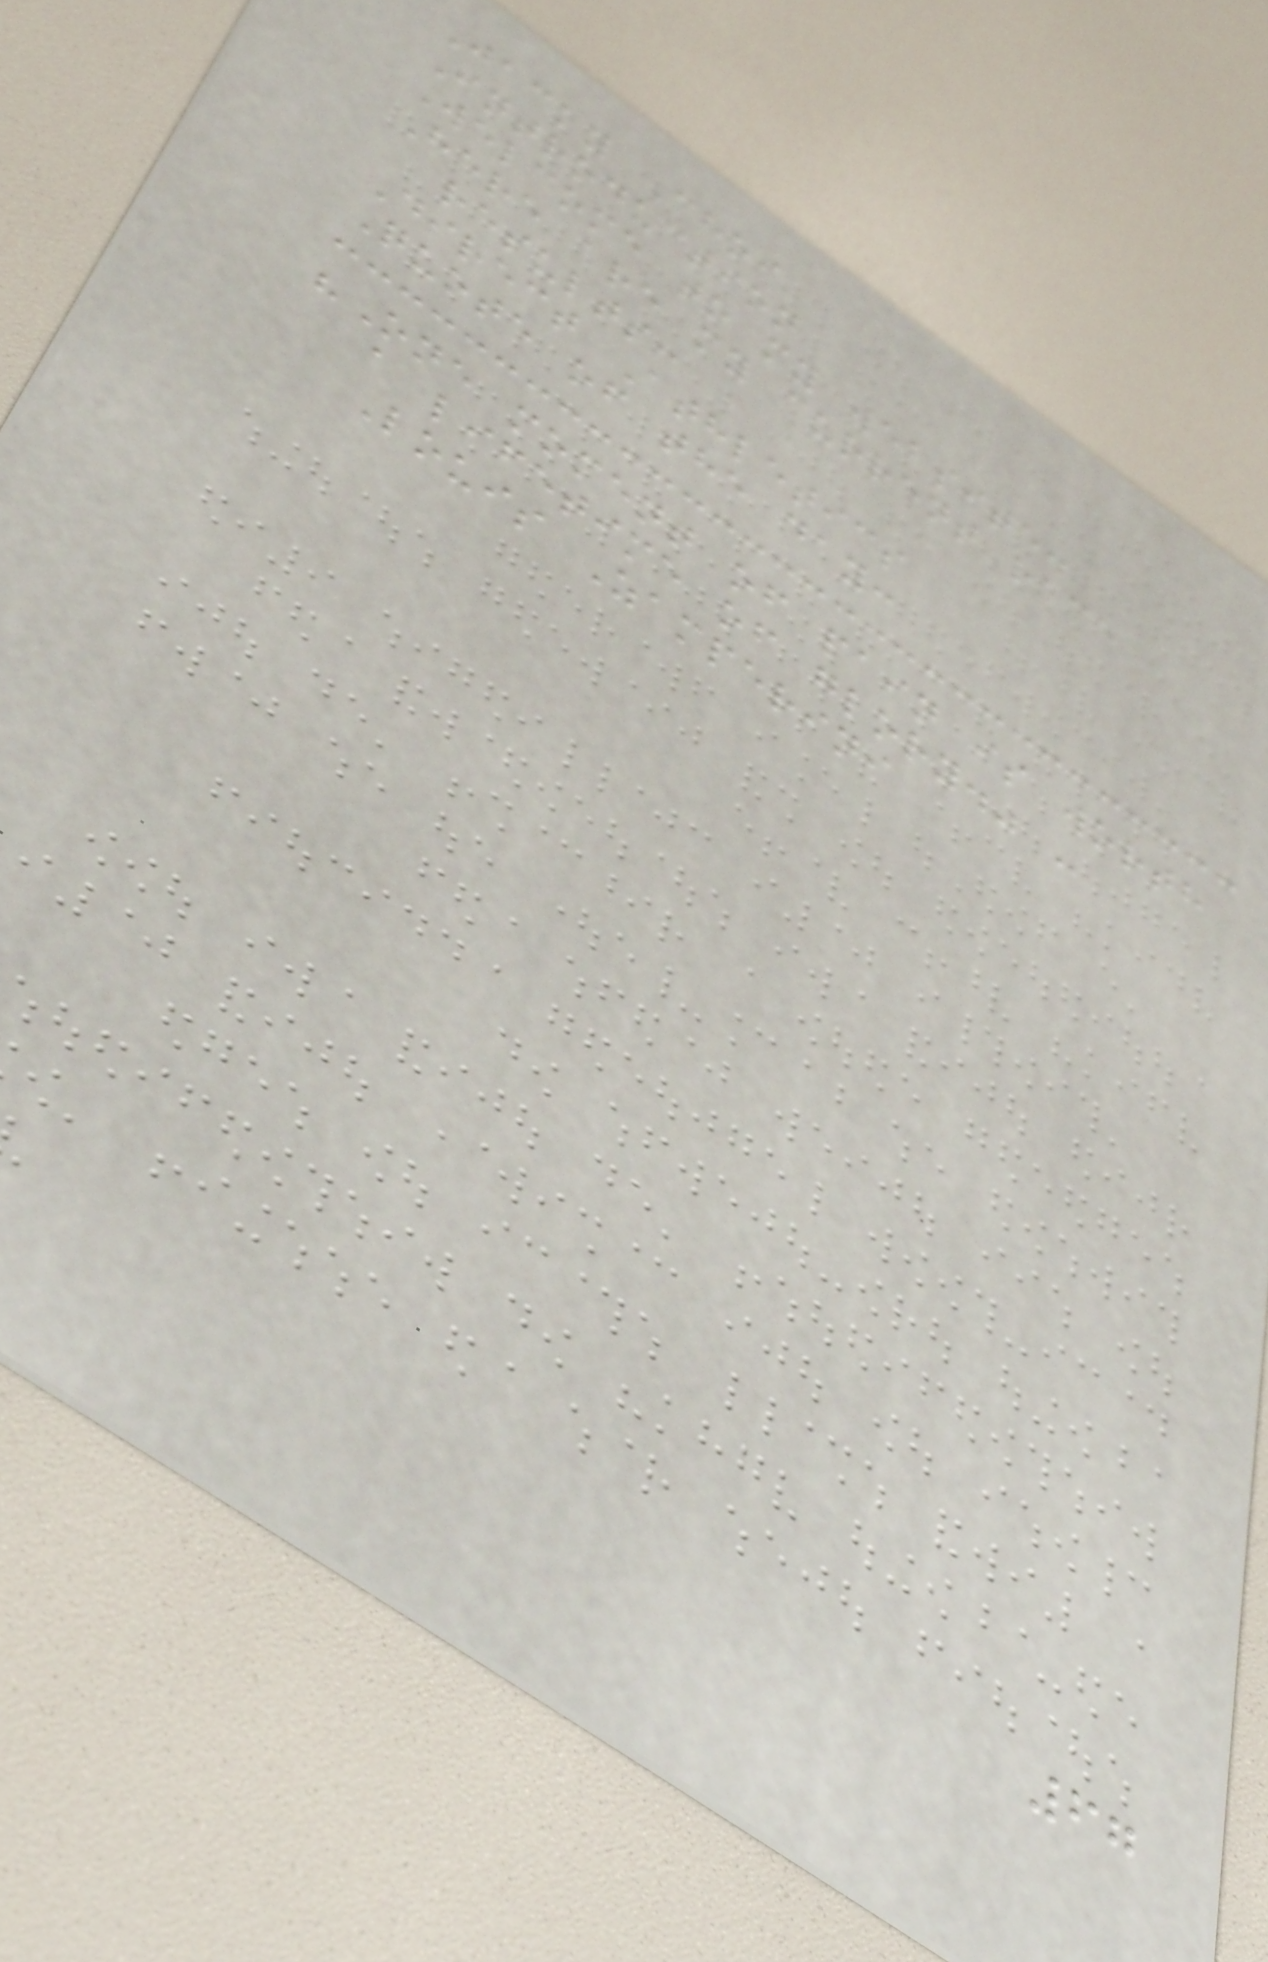Jacky Choi
Introduction
Welcome to my website.
Here are my current race
results:
Direct Athletics
Quote of the day:
"One moment of pain is worth
a lifetime of glory." -
Louis Zamperini
67
